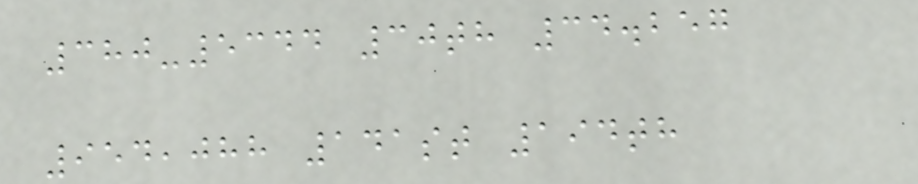380-5344 30th 34.257
954,088 141st 194th
